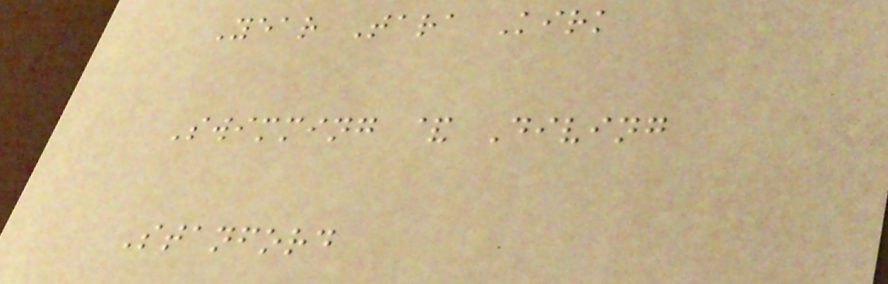Year Tara Kirk
Swimming & Diving
Stanford
